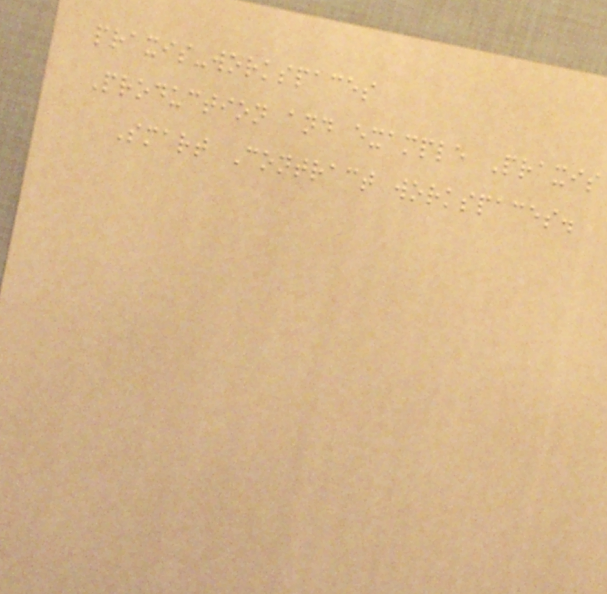praxis-workspaces
Production and example Praxis
Smart Contract workspaces.
